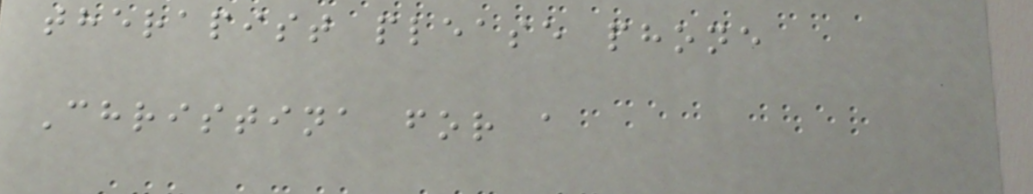therapist please phone
Christina for a
